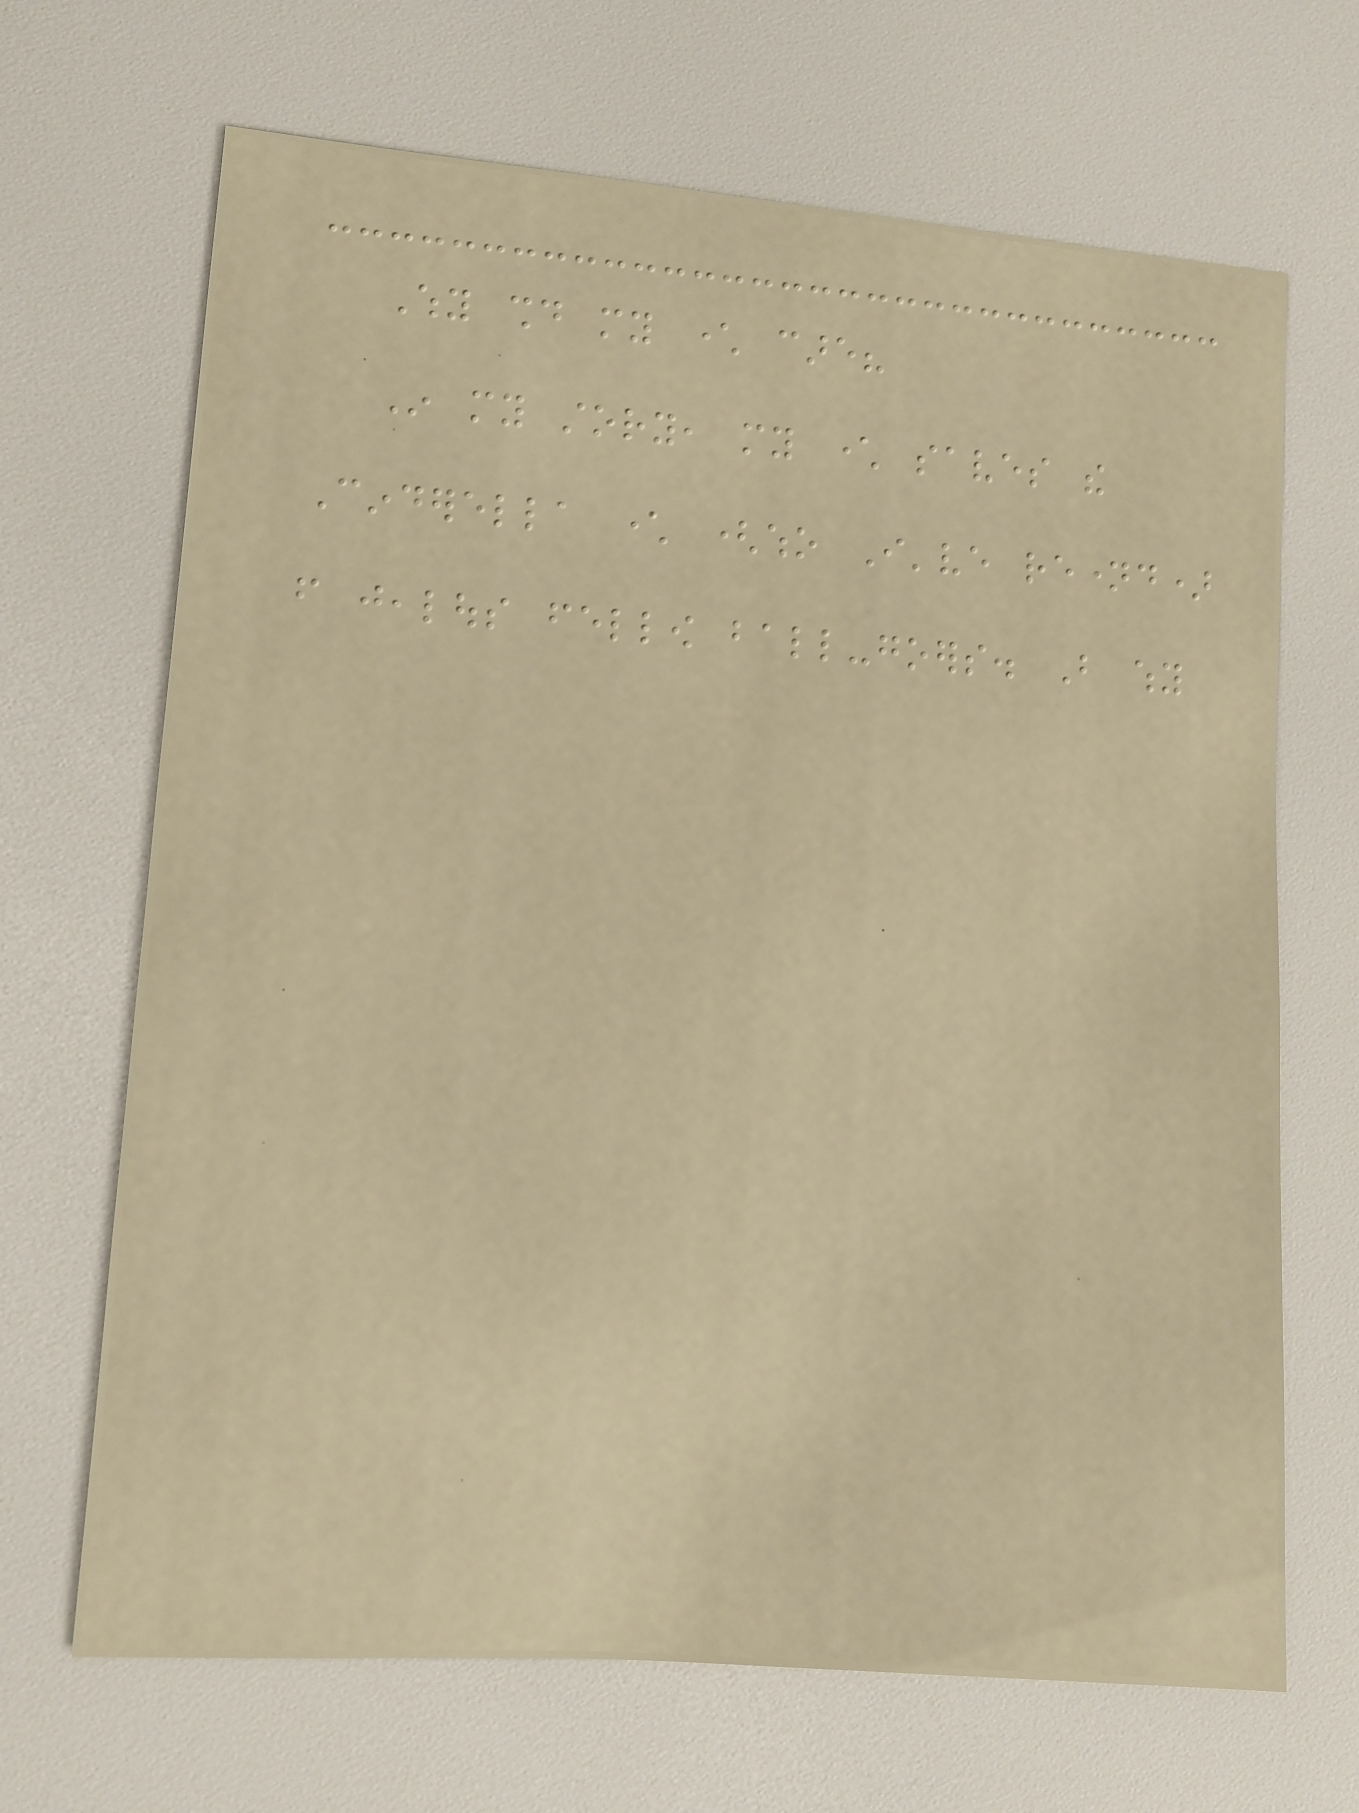Why should my character care?
In my story, my character saves the
Cinderella character (who I've renamed)
from jealous fellow ball-goers. But why
